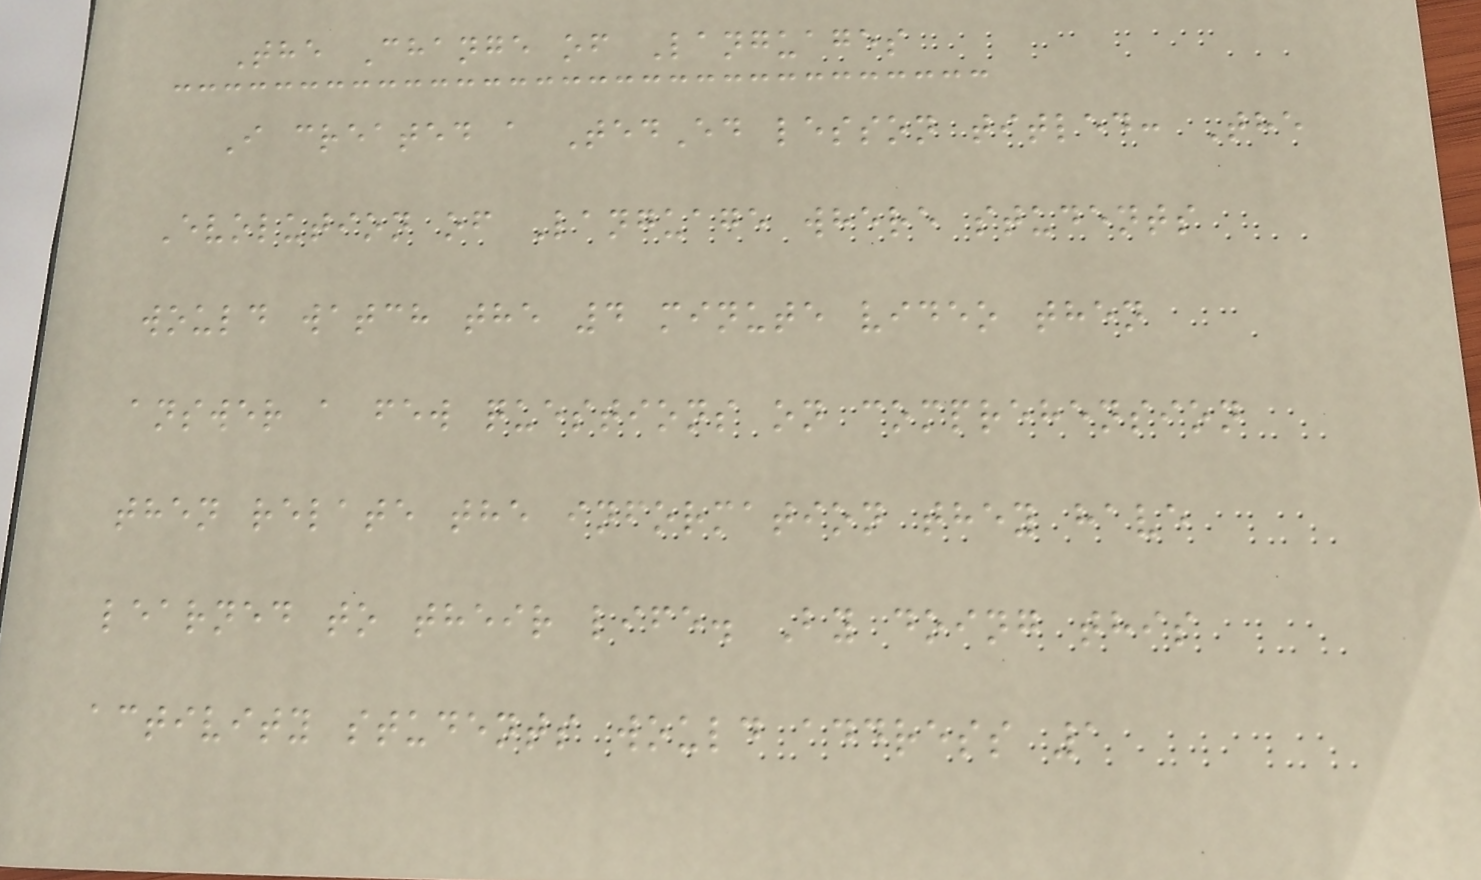The Change of Languages
I created a TedEd lesson titled: The
Evolution of Language where students
would watch the 4 minute video then
answer a few questions on comprehension
then relate the information they have
learned to their life. By doing this
activity students would address 1
